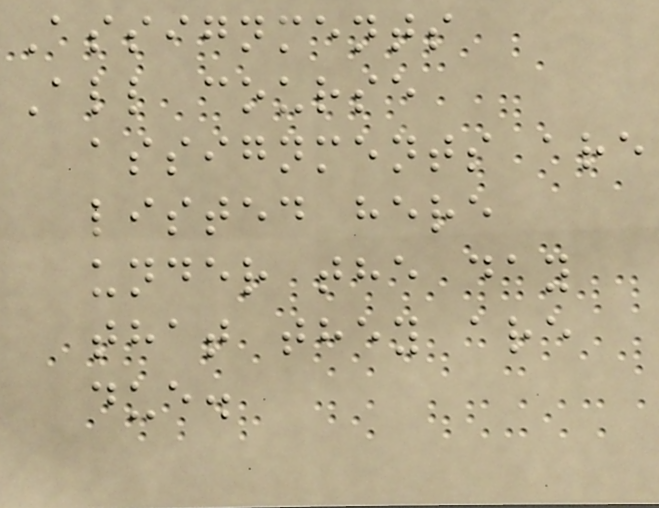Assignments
All course
assignments are
listed here
under the day
that they are
due.
